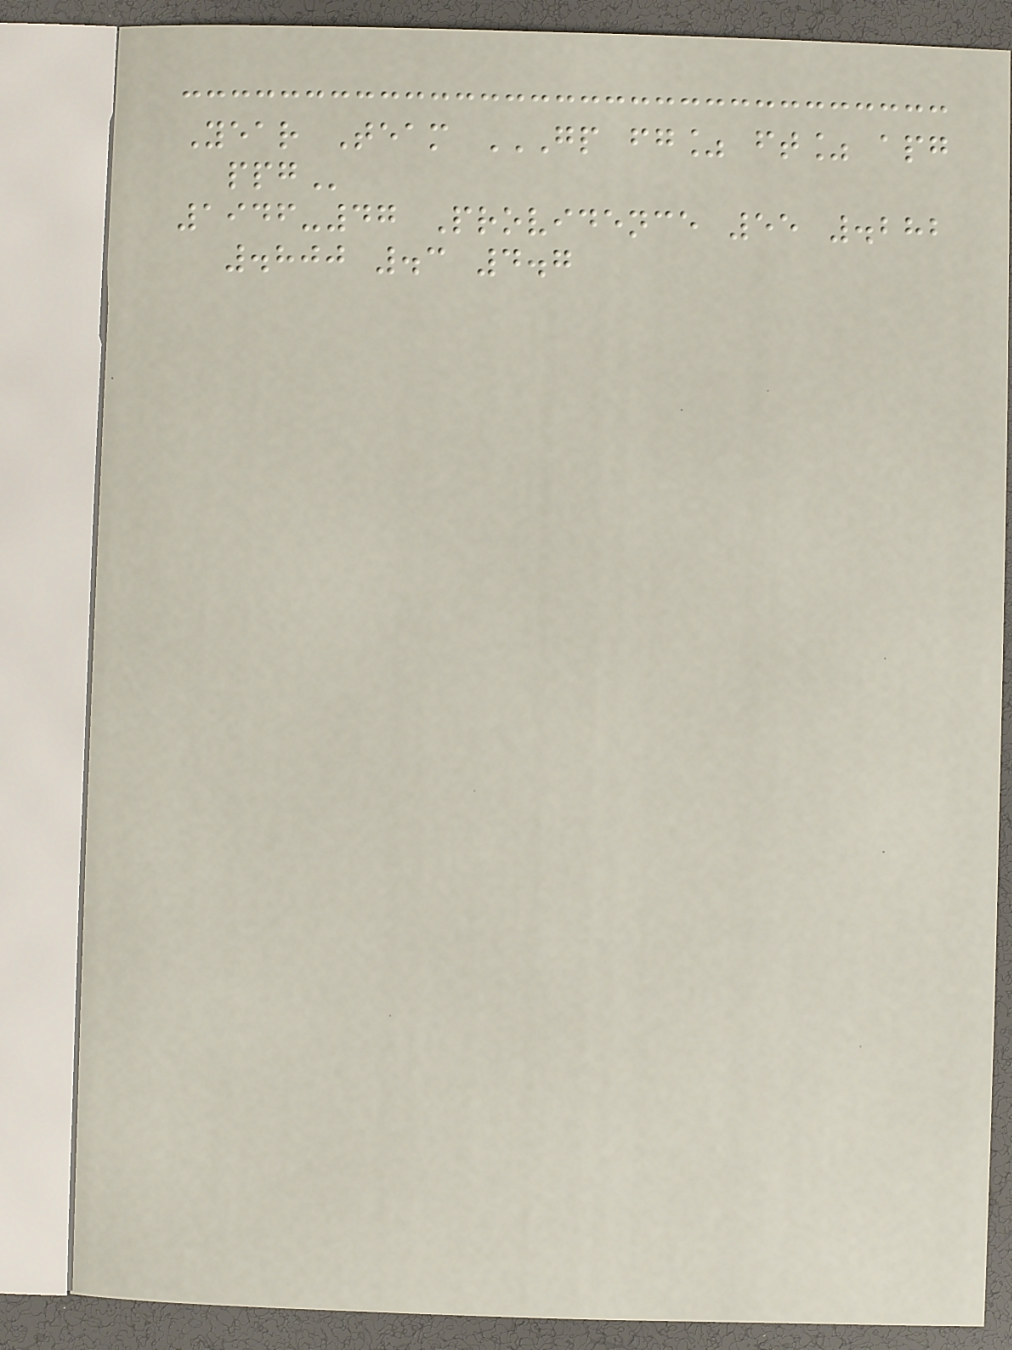Year Team GP FG% FT% APG
PPG
1946-47 Providence 55 .282
.800 .3 4.7
